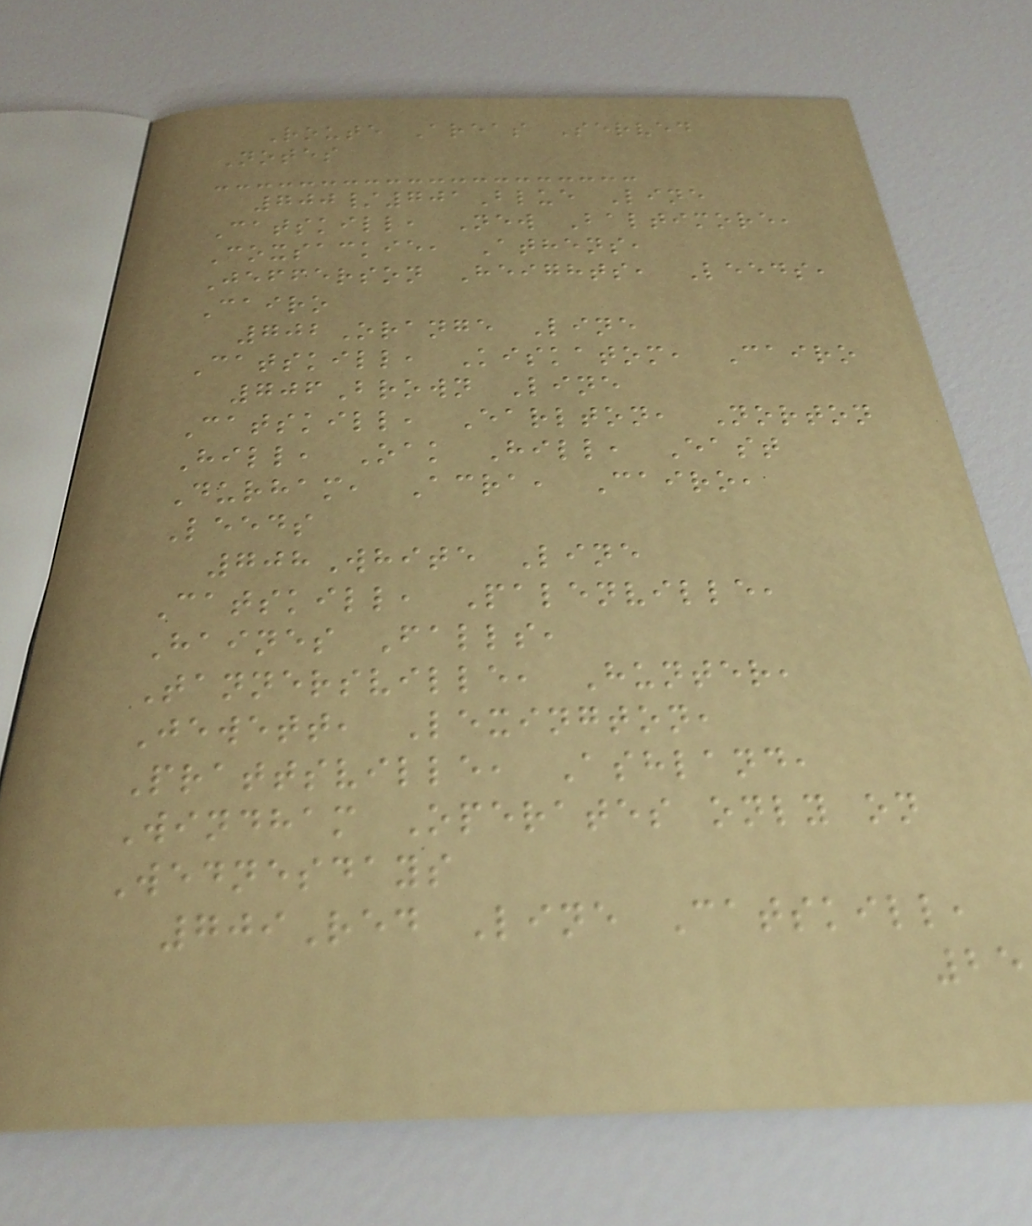Route Areas Served
Notes
700/701Blue Line
Catskill, New Baltimore,
Coxsackie, Athens,
Jefferson Heights, Leeds,
Cairo
702Orange Line
Catskill, Kiskatom, Cairo
706Brown Line
Catskill, Earlton, Norton
Hill, Oak Hill, East
Durham, Acra, Cairo,
Leeds
708White Line
Catskill, Palenville,
Haines Falls,
Tannersville, Hunter,
Jewett, Lexington,
Prattsville, Ashland,
Windham Operates only on
Wednesdays
709Red Line Catskill,
25
